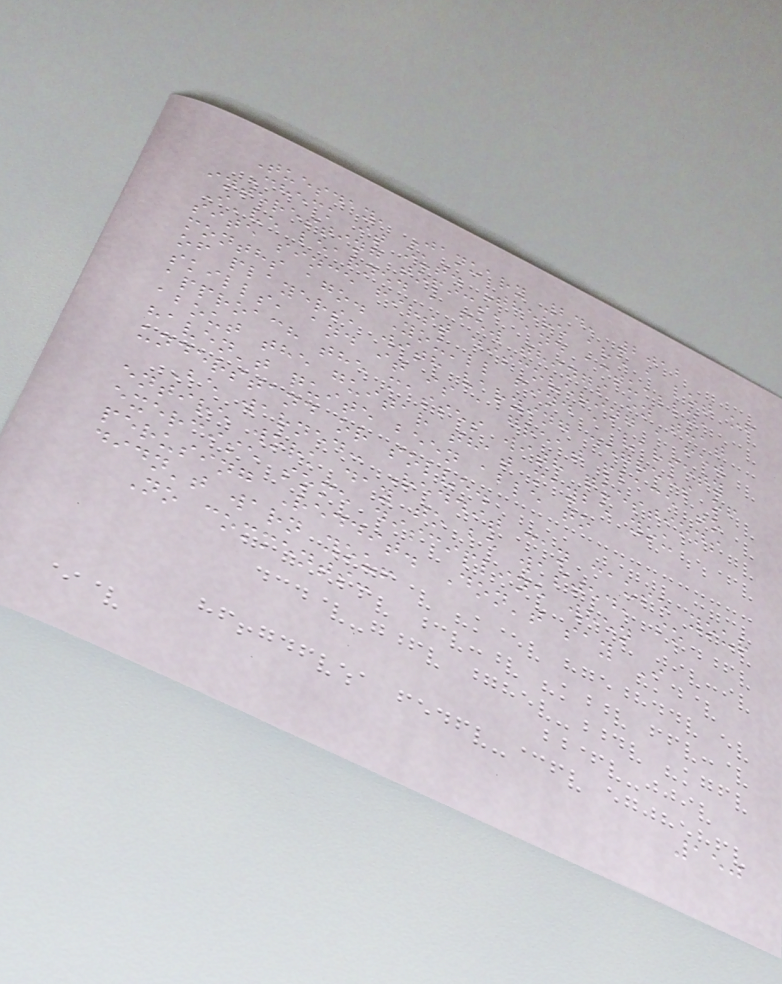Tuesday, January 24, 2012
Check it out. There are a lot of
interesting topics, and actually,
I've learned a few things on that
site since first discovering a few
months ago. You'll find a variety
of players, with varying degrees of
skills, and it is a great place to
approach the masses with questions
about the guitar that maybe you
haven't quite been able to
understand or solve.
Be warned: Reddit can cause your
entire work day to be wasted, so
exercise some discipline when
perusing Reddit. Don't say I
didn't warn you!
No comments:
150
